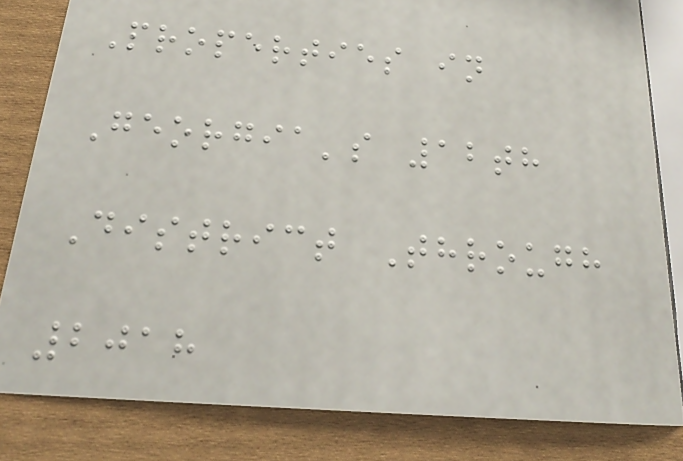Properties in
Georgia's 12th
District Through
2018
